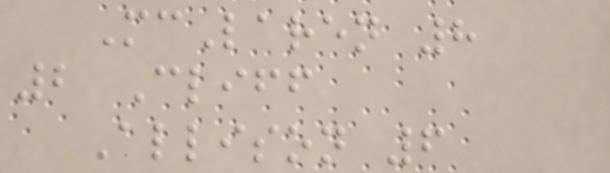McLaren 8
2 Cliff
Allison 6
